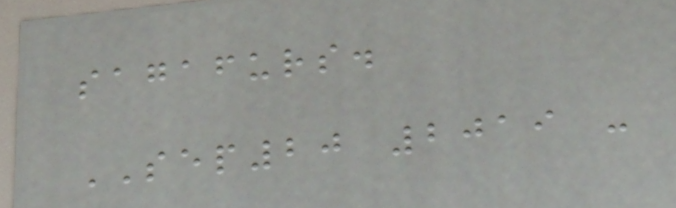sagafurs.
SEP20 2019 -
